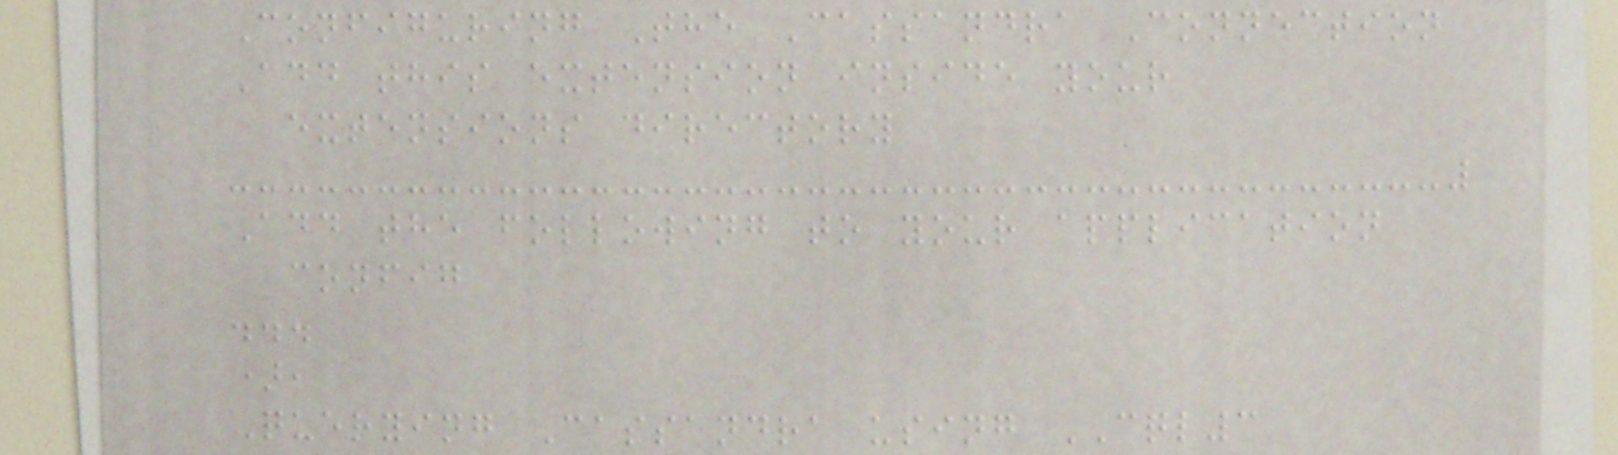Configuring The Cassandra Connection
Add this extension inside your
extensions directory
Add the following to your application
config
...
),
Querying Cassandra using CQL3
